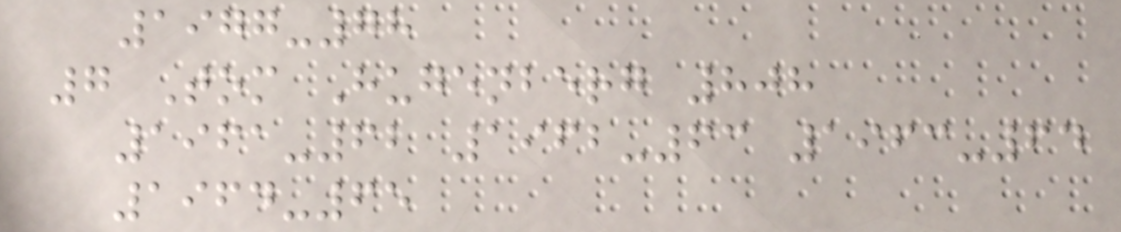1977-78
7 Tom Hugenberg 808
1961-62 1962-63 1963-64
1964-65
